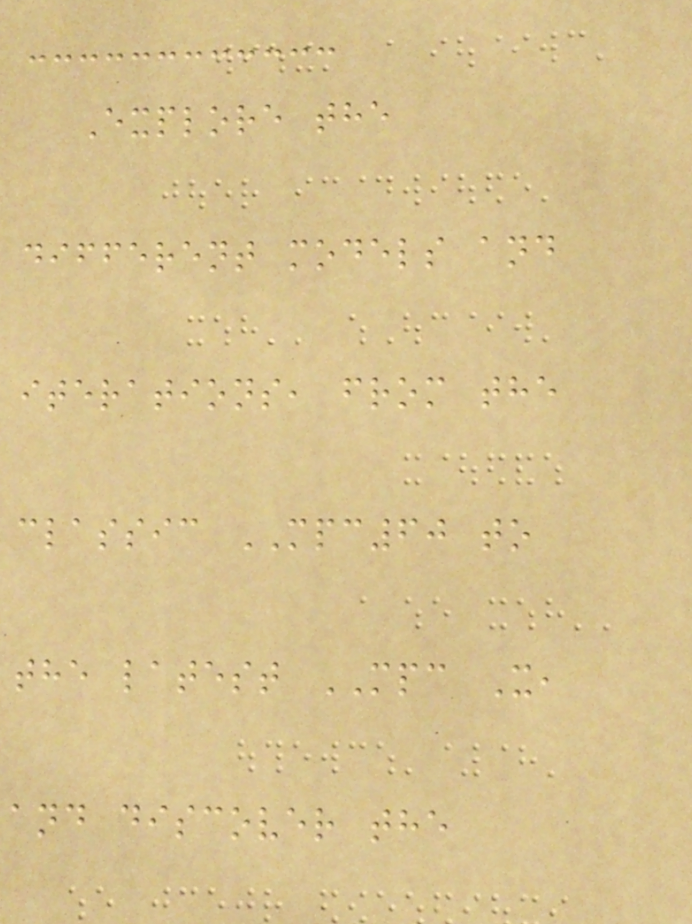Explore the
different models and
iterations, from the
classic MPC60 to
the latest MPC X,
and discover the
